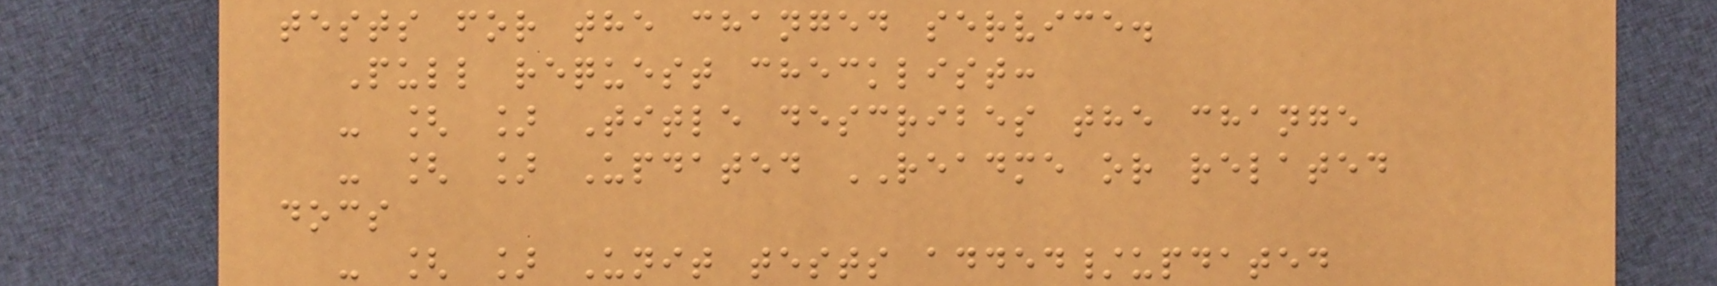tests for the changed service.
Pull request checklist:
- [ ] Title describes the change
- [ ] Updated README or related
docs
- [ ] Unit tests added/updated
